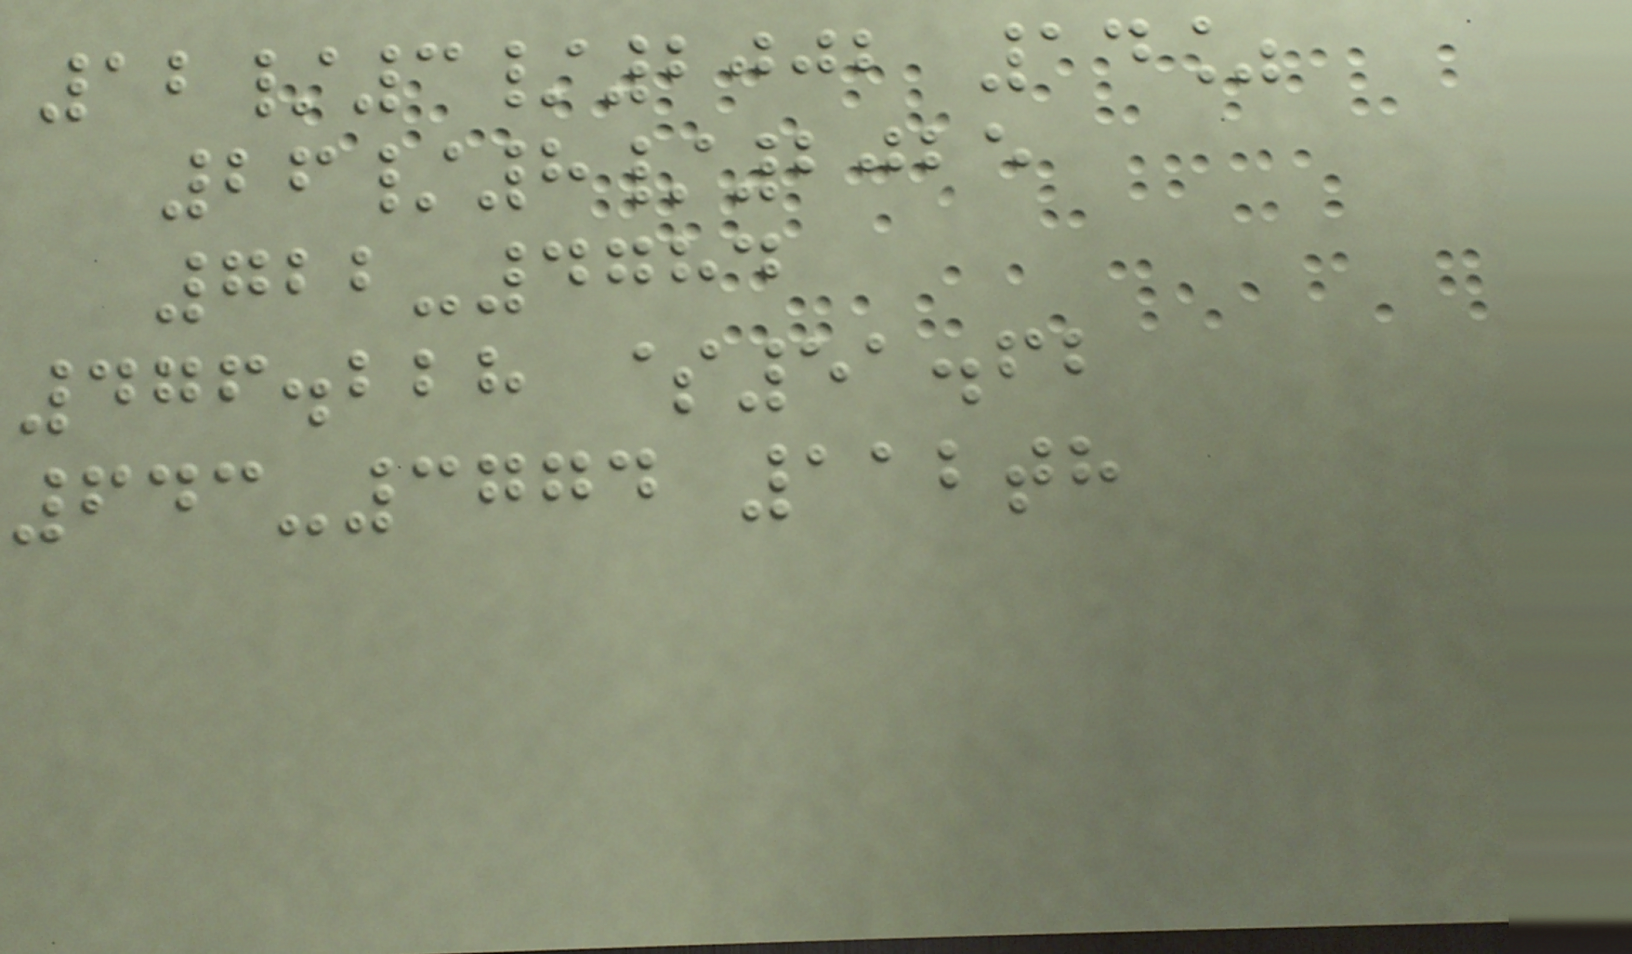12/3/2002 14%
26/8/2025
722-4784
476.228 $51.62
643-3774 112th
